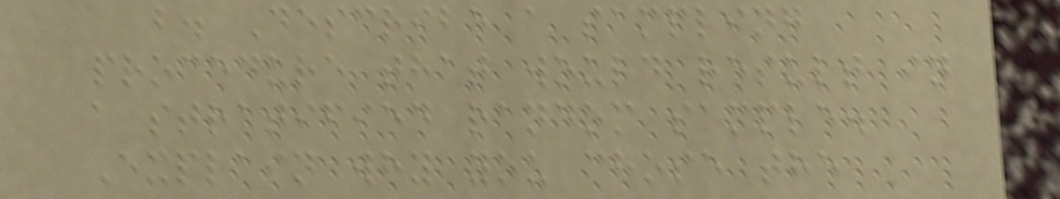b. Describe a sampling
procedure that would result in
a stratified random sample.
Explain why you chose the
